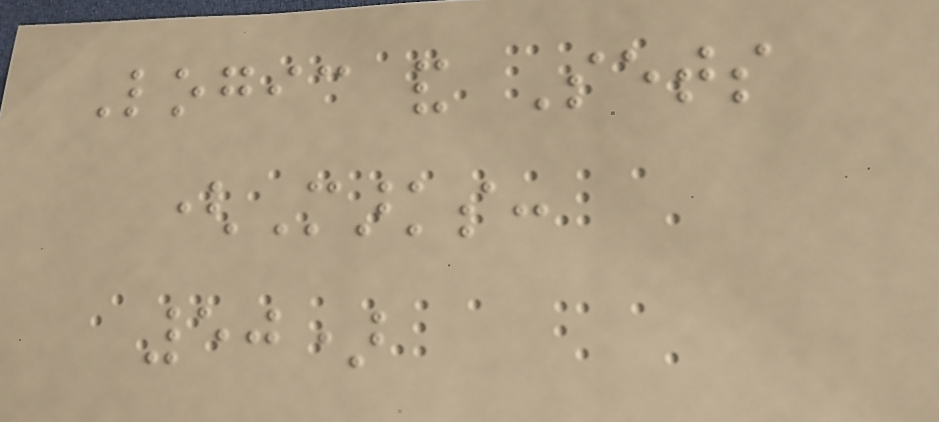Logic and Sets
(Marks:
50)
